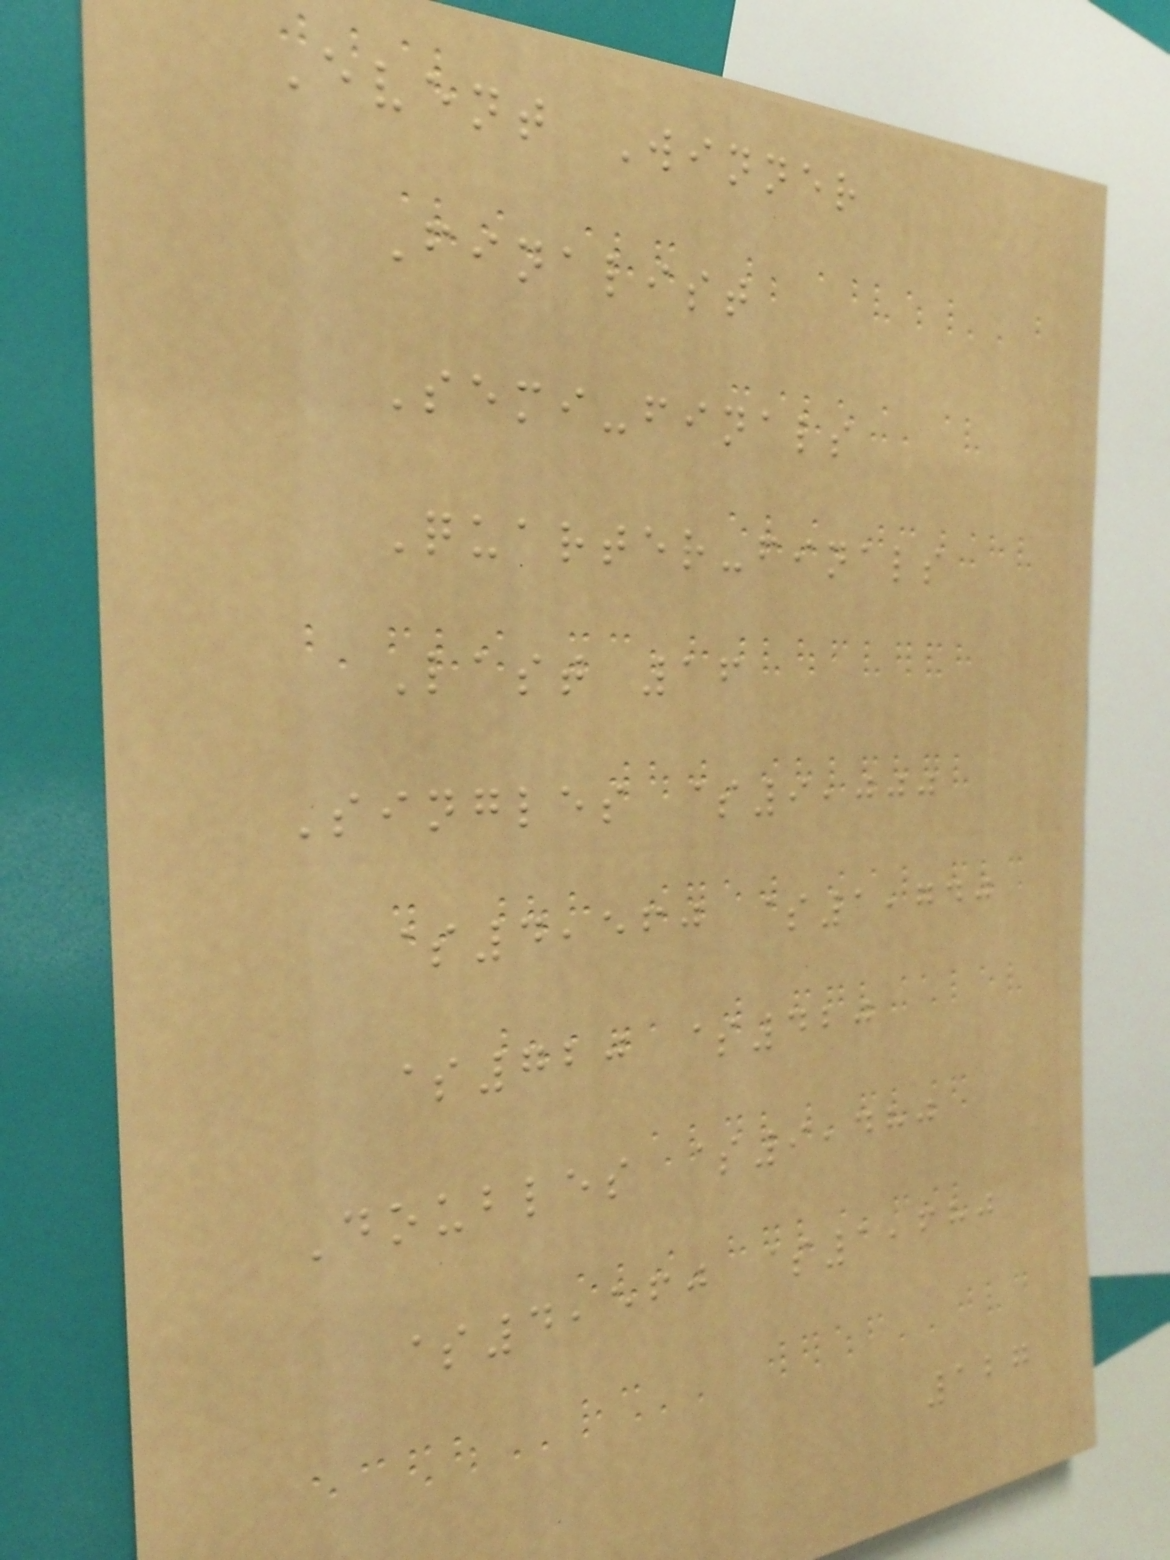Event Winner
Finalist
Semi-finals
Quarter-finals
Last 16
Singles $9,000
$4,560 $1,740
$720 $420
Doubles $9,480
$4,560 $1,680
127
